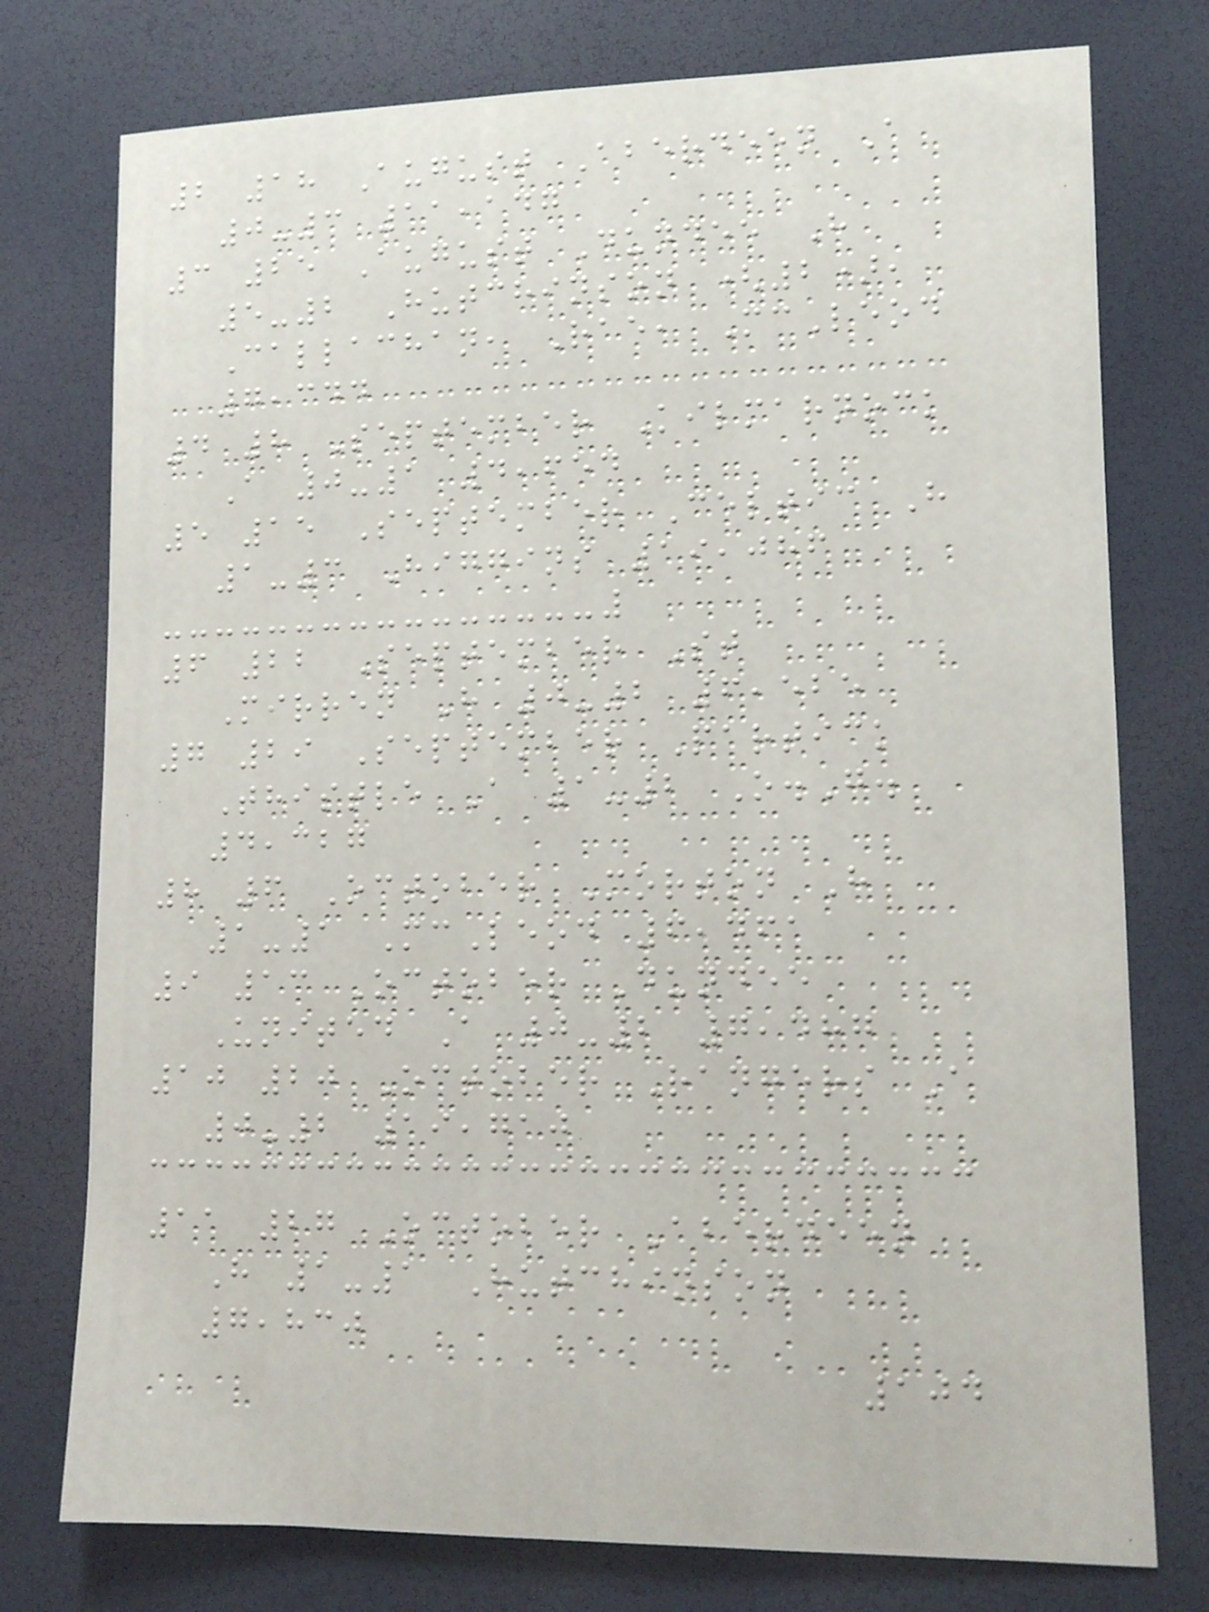2 18 August Aberdeen A
0-3 11,147
3 25 August Dundee H
5-2 Hutchinson (2),
Callachan, Rae, McLeod
7,344
4 8 September Kilmarnock
A 0-1 4,654
5 15 September Celtic H
1-3 Higgins 19,086
6 22 September St
Mirren H 0-2 6,525
7 29 September Partick
Thistle A 1-2 O.G.
4,327
8 6 October Morton H
1-1 McLeod 6,461
9 13 October Dundee
United A 0-2 7,487
10 20 October Rangers A
0-2 19,710
11 27 October Aberdeen
H 1-1 Hutchinson
7,830
104
